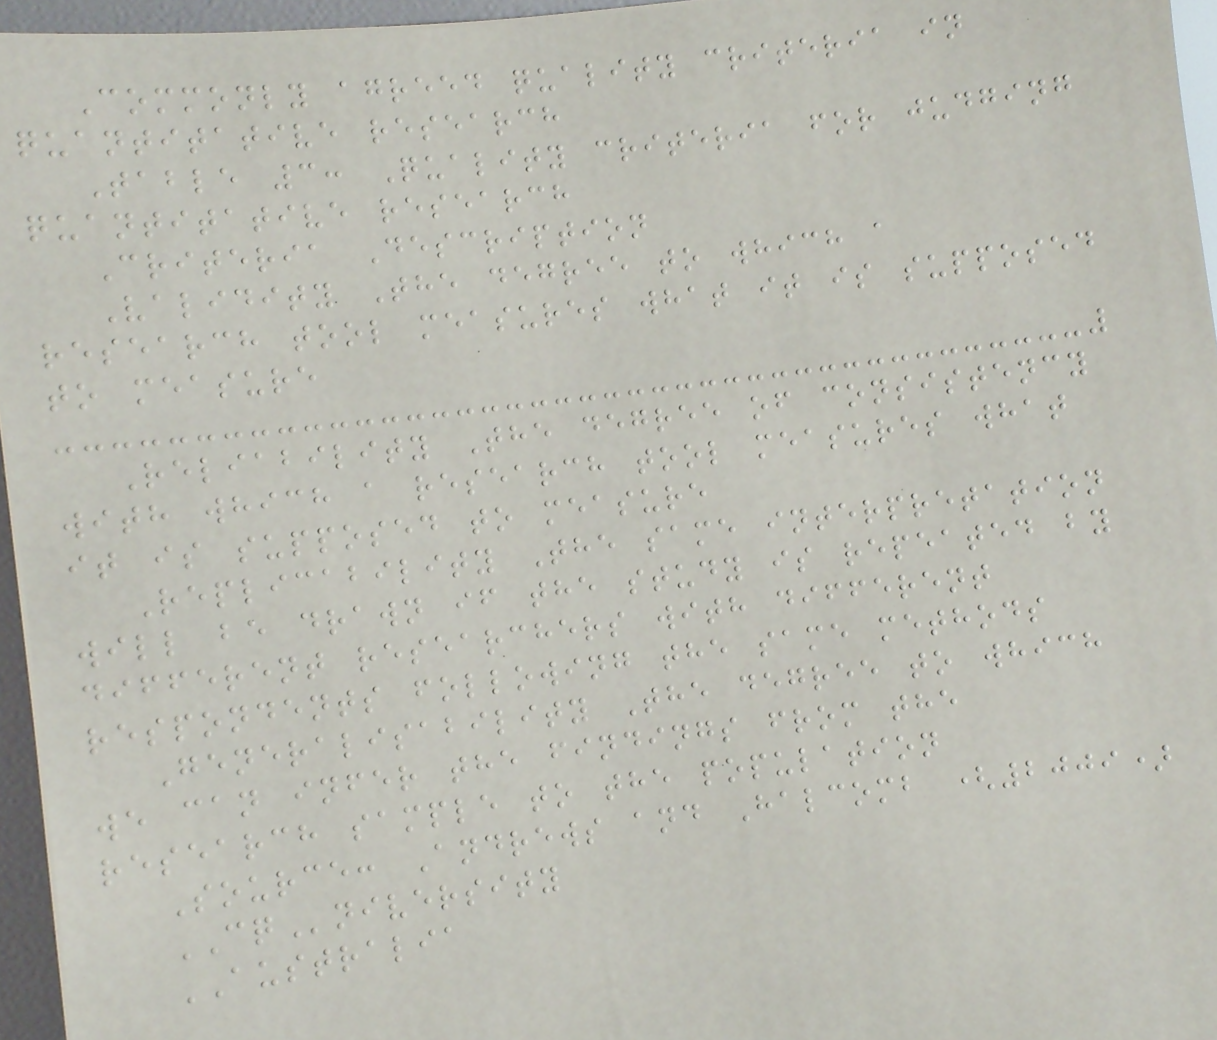Commonly agreed quality criteria in
quantitative research
Table 3: Quality criteria for judging
quantitative research
Criteria Description
Validity The degree to which a
research tool measures what it is supposed
to measure
Reliability The degree of consistency
with which a research tool measures what
it is supposed to measure
Replicability The same interpretation
will be drawn if the study is repeated by
different researchers with different
respondents following the same methods
Generalisability The degree to which
we can infer the findings from the
research sample to the population
Source: Andrews and Halcomb (2009)
CQniversity
AUSTRALIA
